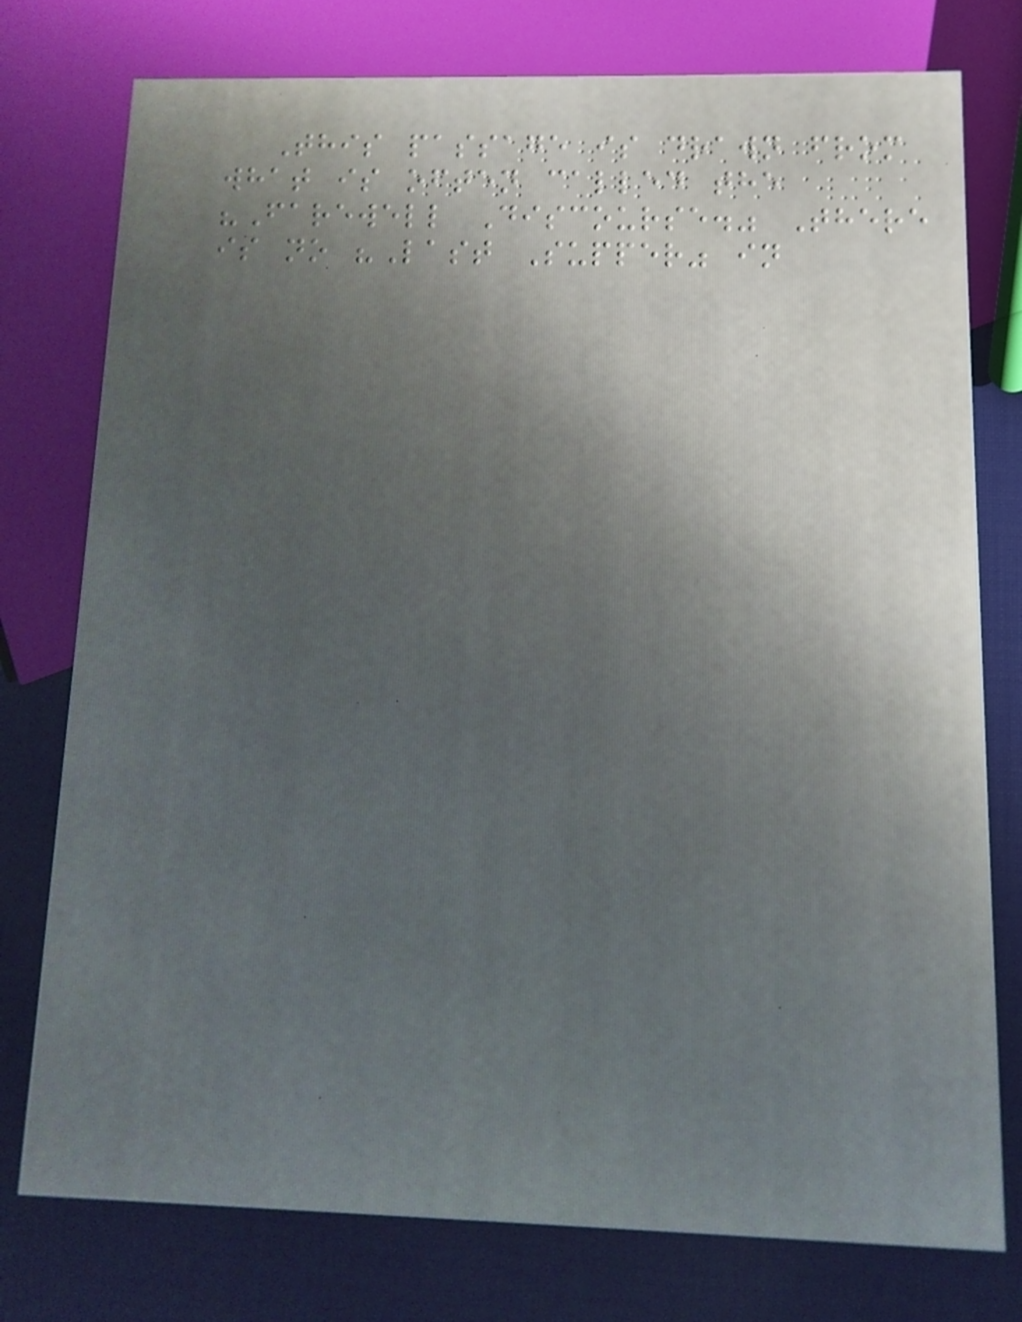This passage is drawn from
what is often called the
"Farewell Discourse." There
is no "Last Supper" in
